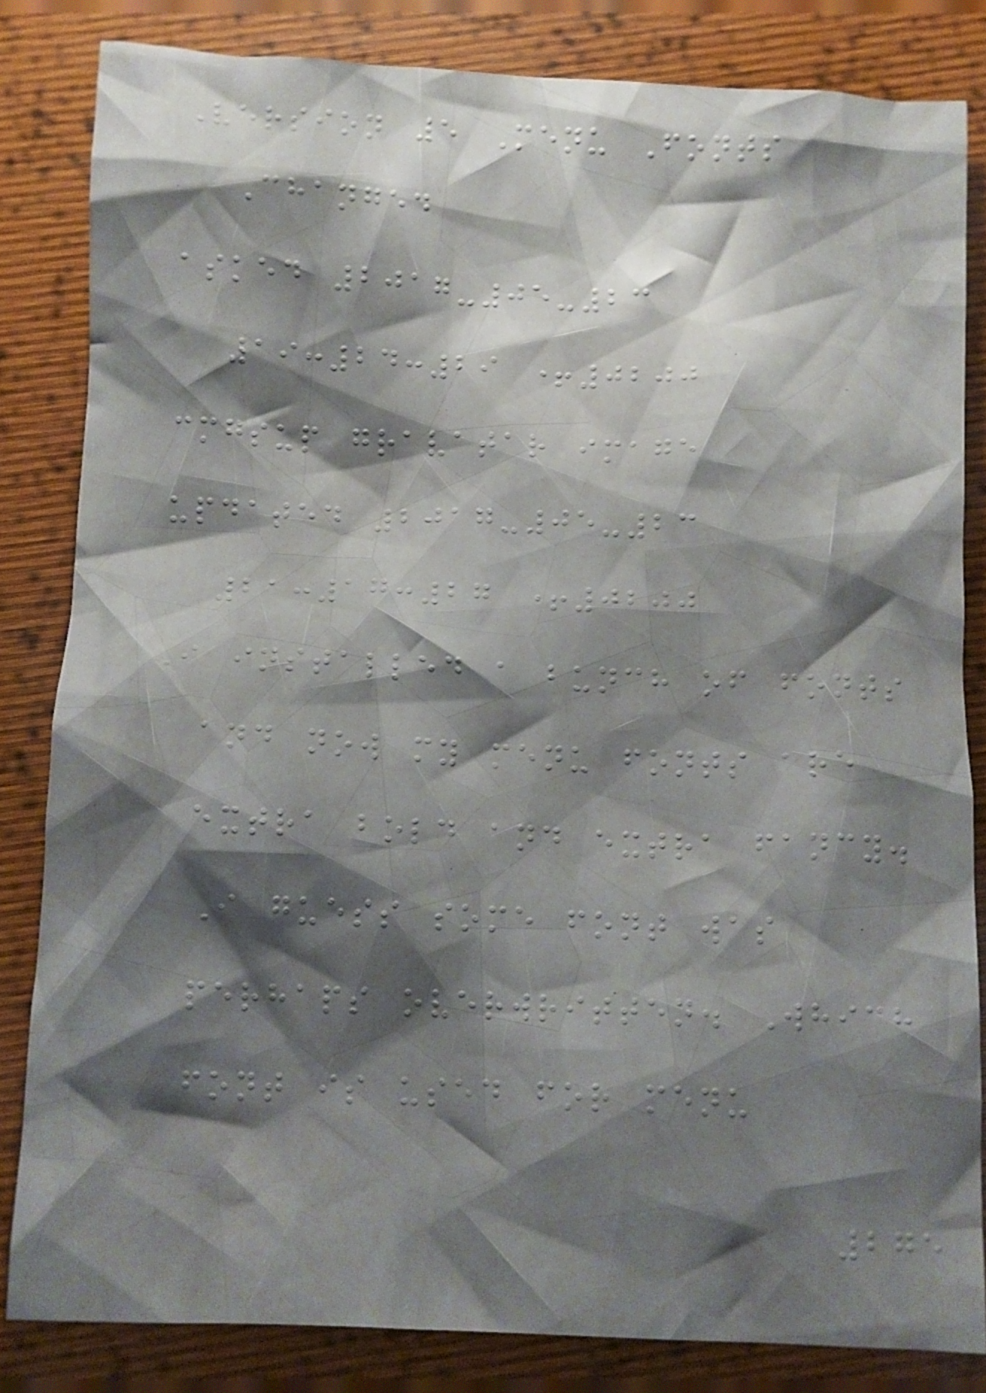Version 5 Menu Fonts
Changed
asked 2017-05-23
19:24:29 +0200
cmgsup gravatar image
updated 2017-05-23
21:17:27 +0200
I installed a bunch of fonts
and now my menu fonts are
extra bold and extra fancy.
I guess some font was
perhaps overwritten. Which
font is used for menu
275
